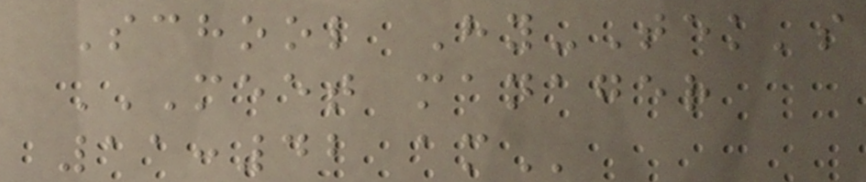School Hy-Tek's
MEET MANAGER
11:42 AM
